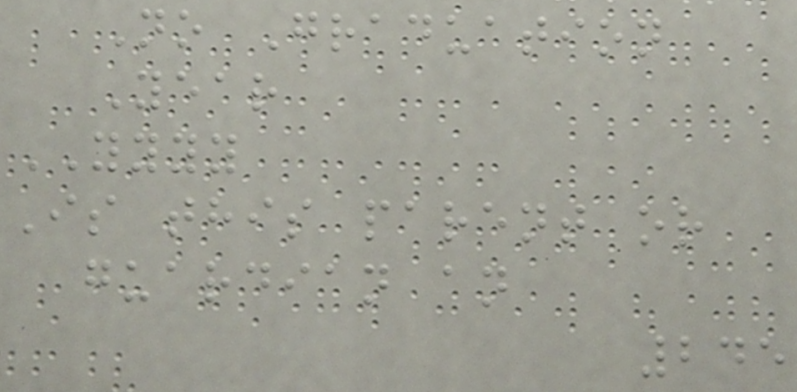No Graduation
Year
YYYY
Is this parent or
guardian an
245
